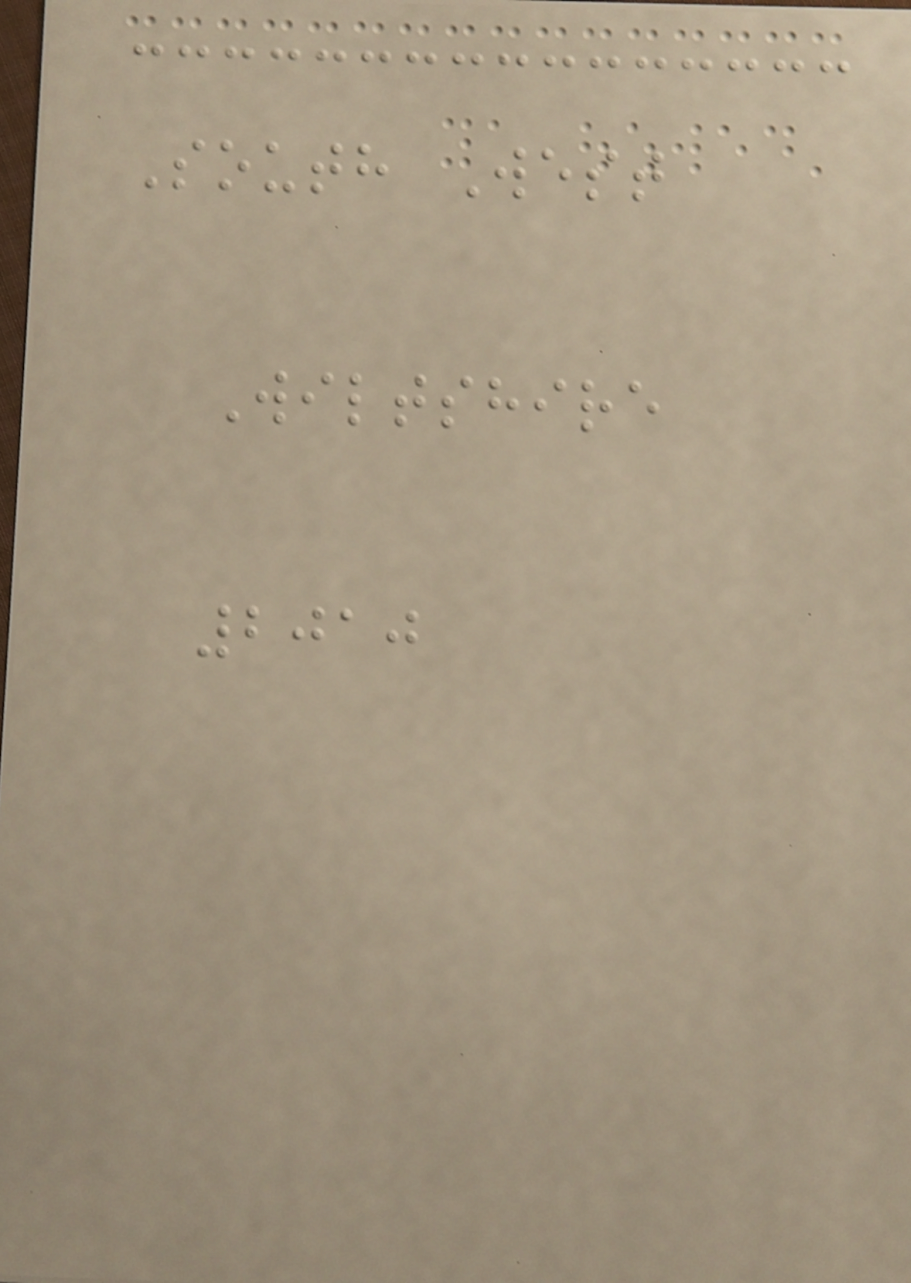South West
Wiltshire
2010
